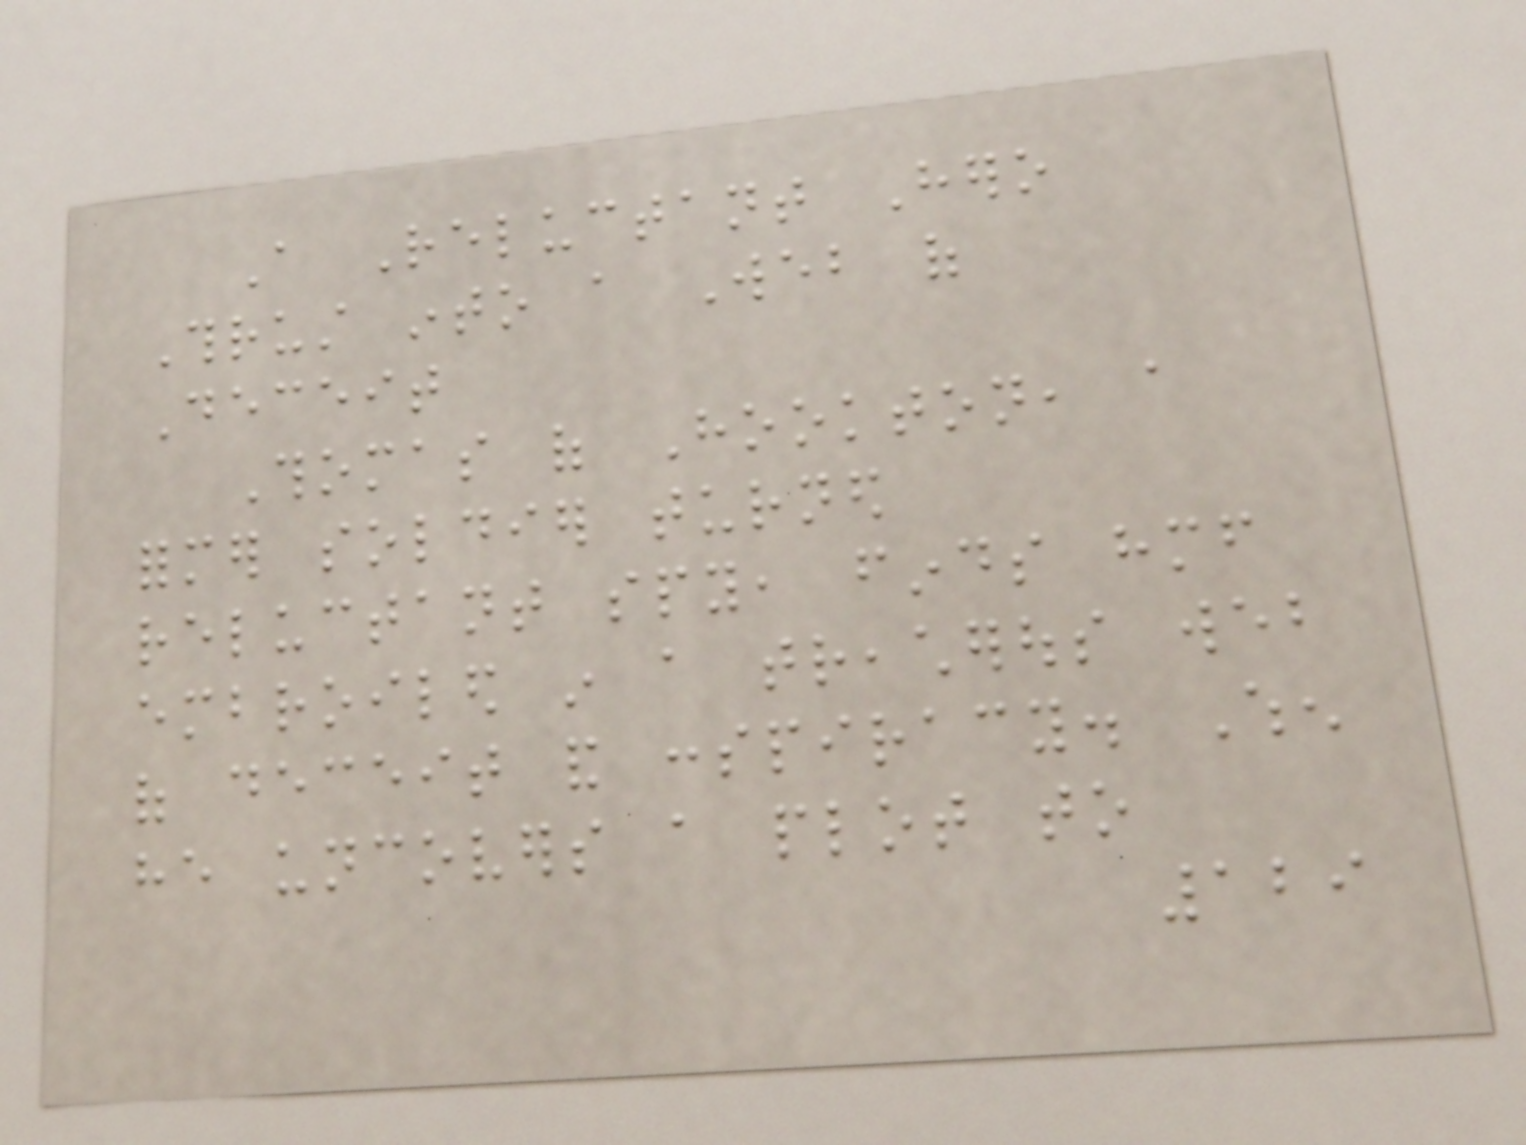A Reluctant Hero
Thrust into a Web of
Deceit
Thomas of Hookton, a
former soldier turned
reluctant spy, finds himself
embroiled in a treacherous web
of deceit and conspiracy. When
he uncovers a plot to
129
